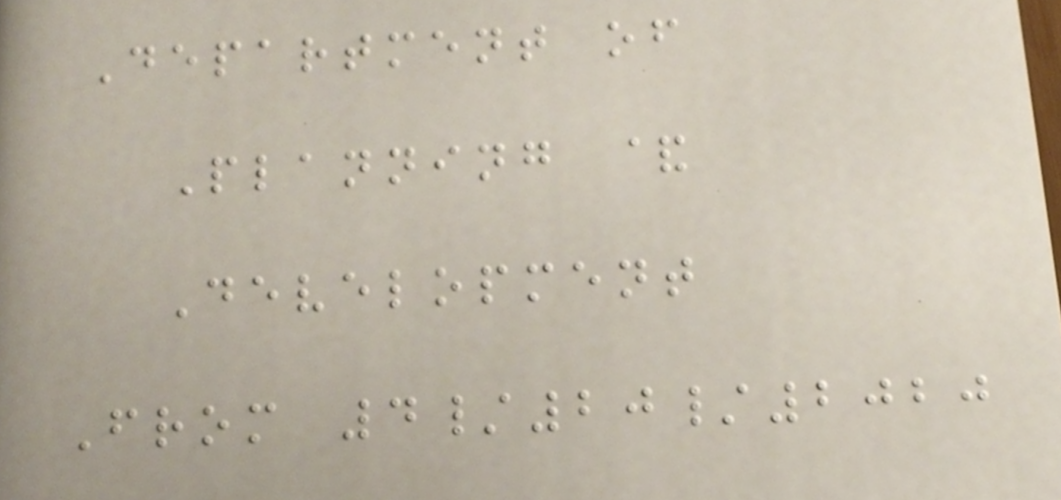Department of
Planning &
Development
From 4/20/2020
